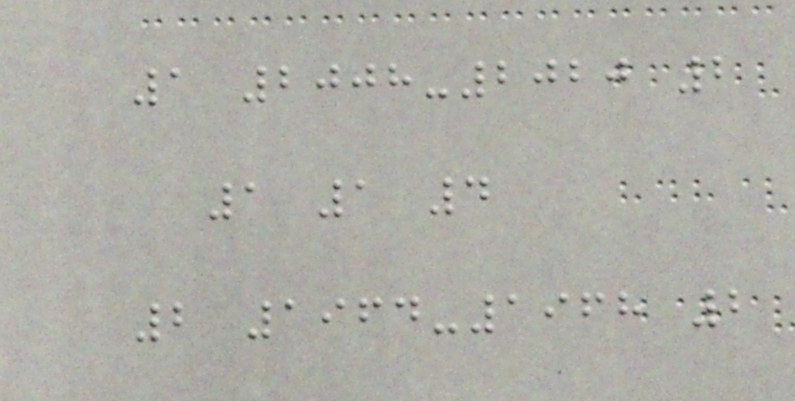1 2008-2020 2
1 1 4
2 1964-1968 2
